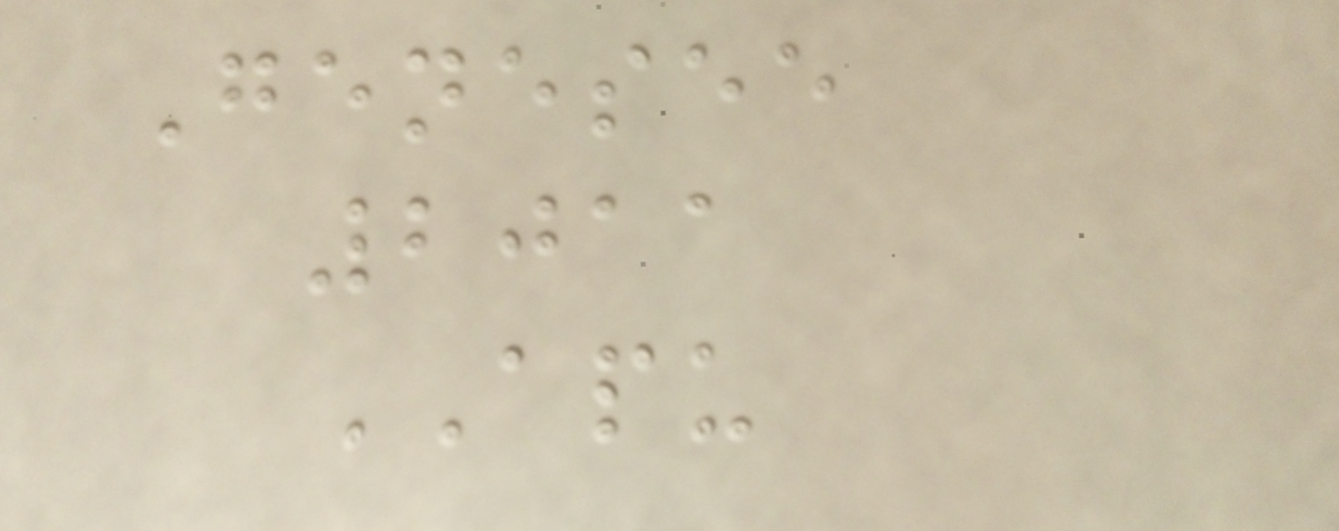Genesee
2011
APU
